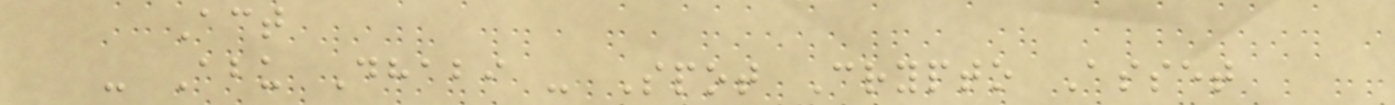Act
- Abu Dhabi - Spot Crypto Asset
